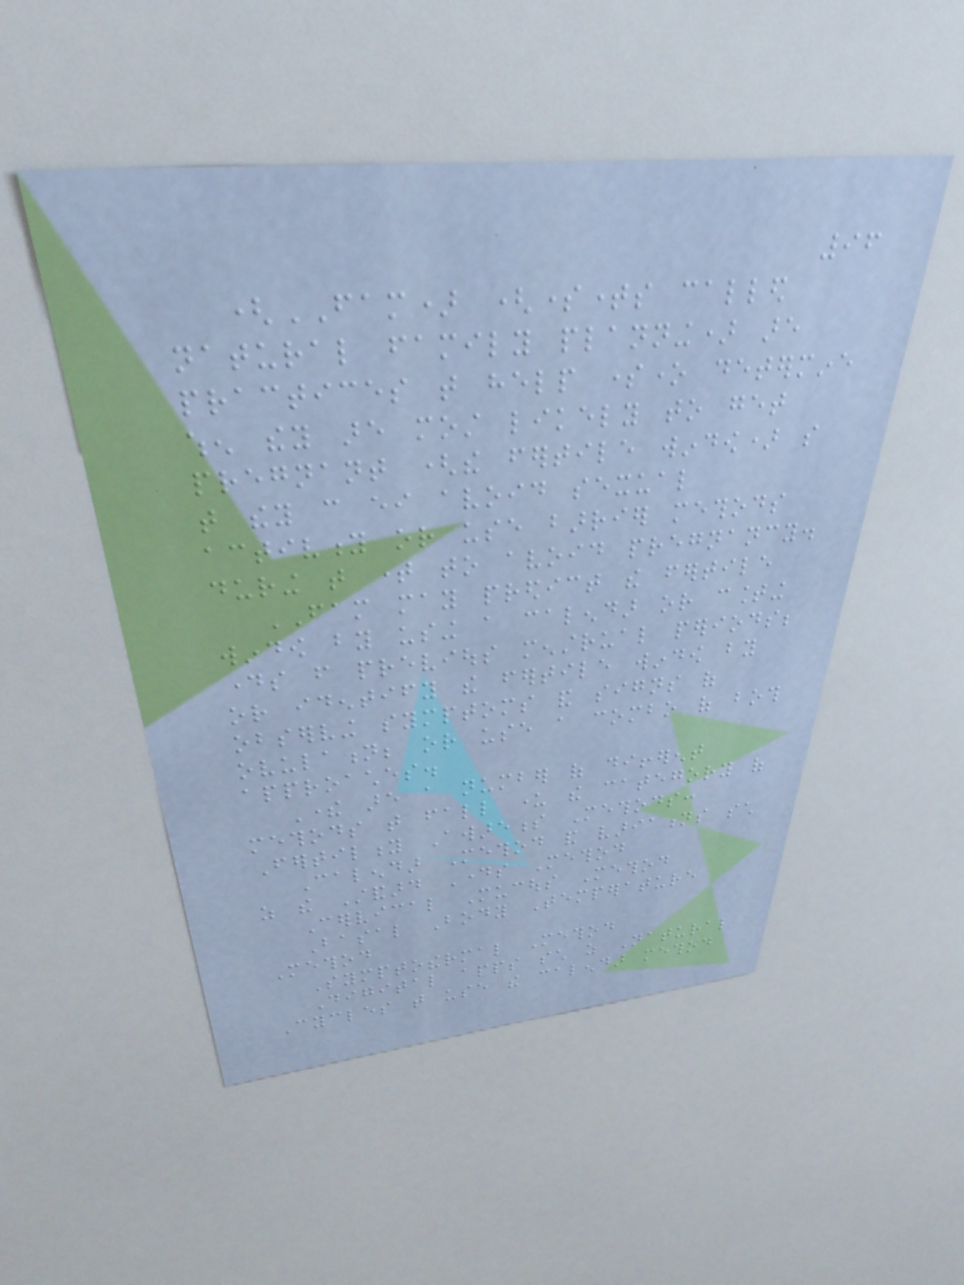96
(FAM) (sometimes called
natural family planning) are
practices that help someone determine
when they are most likely to get
pregnant (the fertile window) so
that they can either avoid sexual
activity or use barrier methods
during that time to avoid pregnancy.
FAM may predict the fertile
window by using a calendar or counting
days from previous menstrual periods;
or identify the fertile window by
observing symptoms and signs of
ovulation; or use a combo of both
approaches.
There are a number of different
methods that fall under the category of
Fertility Awareness Methods:
Calendar Method and variations such
as the Standard Days Method
Cervical Mucous Method
Basal Body Temperature
Method
Symptothermal Method
Digital apps such as Natural
Cycles that use the calendar method
